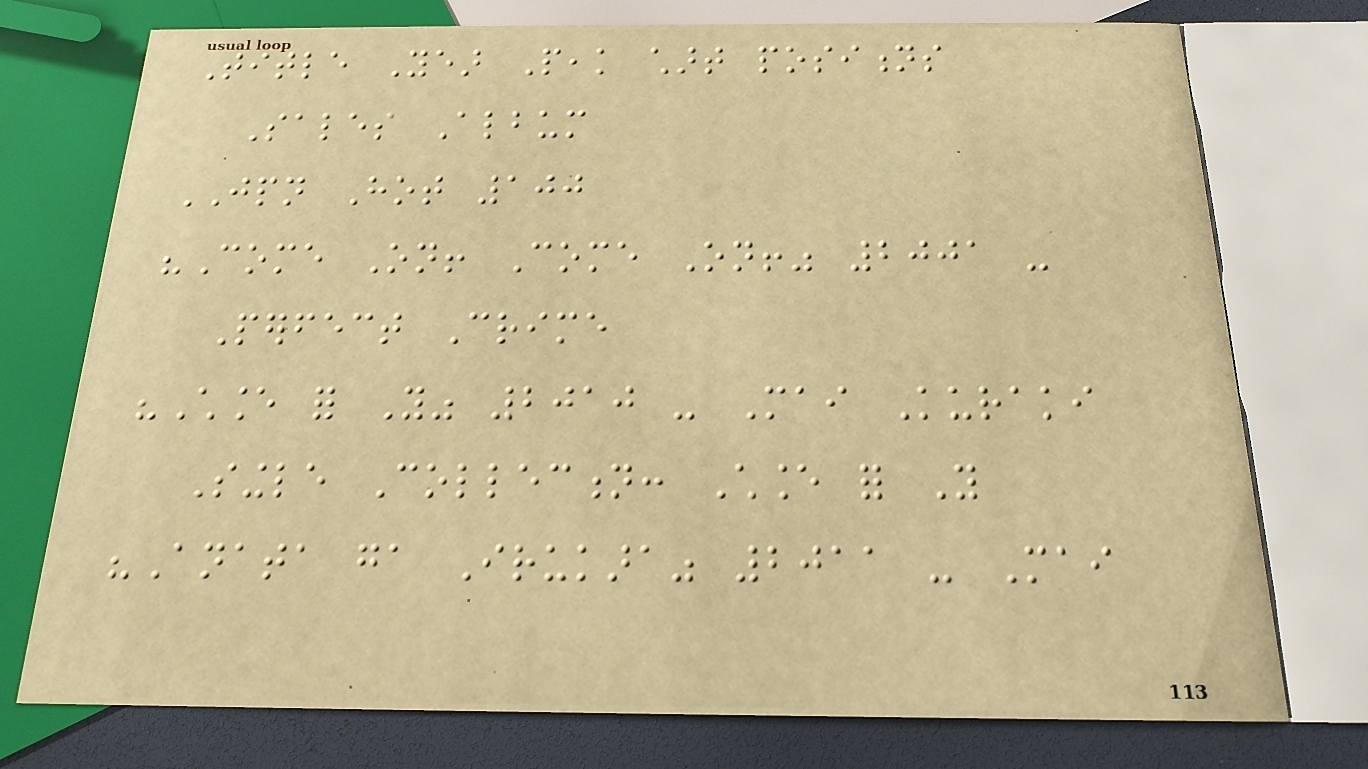Title Year Peak chart positions
Sales Album
JPN Hot 100
"Come On! Come On!" 2001 -
Perfect Crime
"Chance for You" 2010 - Mai Kuraki
Single Collection: Chance for You
"Anata ga Irukara" 2011 - Mai
